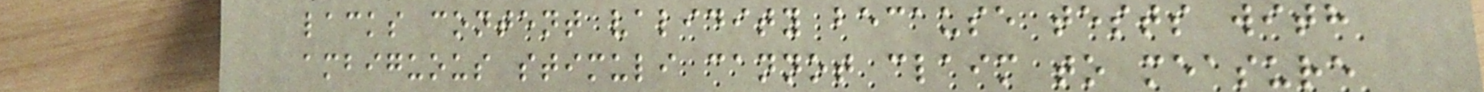lacks content validity because tests with
ambiguous stimuli cannot claim to measure
